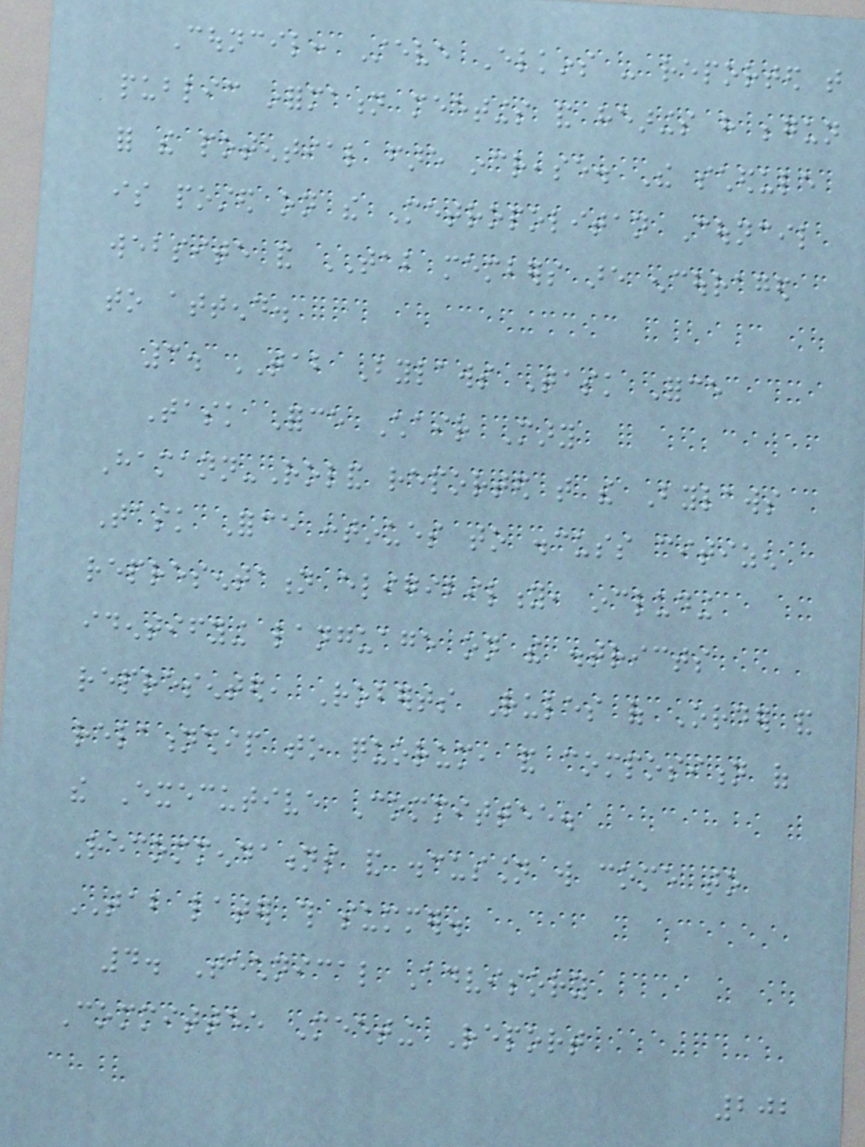Council: Steve Elkins - reported that
public information meetings and hearings have begun
for the potential fare increase. The schedule
is posted on the Metropolitan Council
website and TAB members are encouraged
to attend.
3. TAB Bylaws Task Force
Task Force Chair Mary
Hamann-Roland reported that the Bylaws
Task Force continues to discuss citizen
representation eligibility, including
identifying language on the districts
represented, Roberts Rules of Order and
relationship to quorum, and composition of
the Executive Committee.
Recommendations and discussion will come to
TAB later this summer.
4. Technical Advisory
Committee Meeting Report
202
